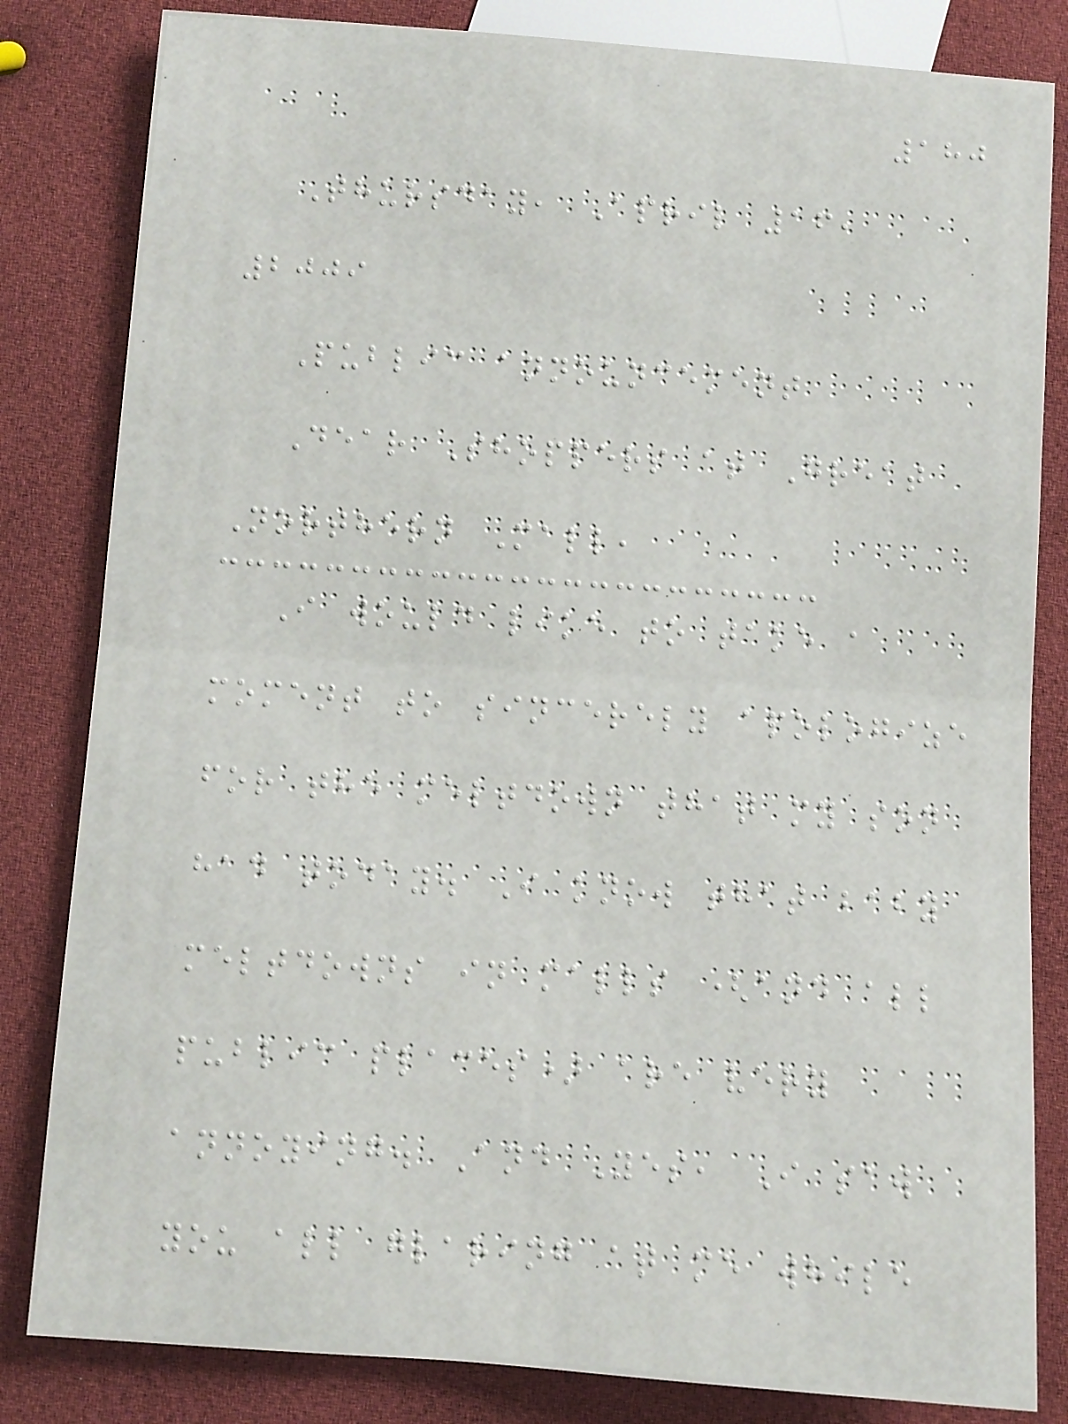180
Thursday, April 16,
2009
Public announcement
Dear Shoppers at Great
Northern Mall,
I would like to take a
moment to sincerely apologize
for the meltdown that my son
had today. I know that baby
meltdowns in malls (and all
public places) are very
annoying. And Yes, I saw
you all glaring at me while
